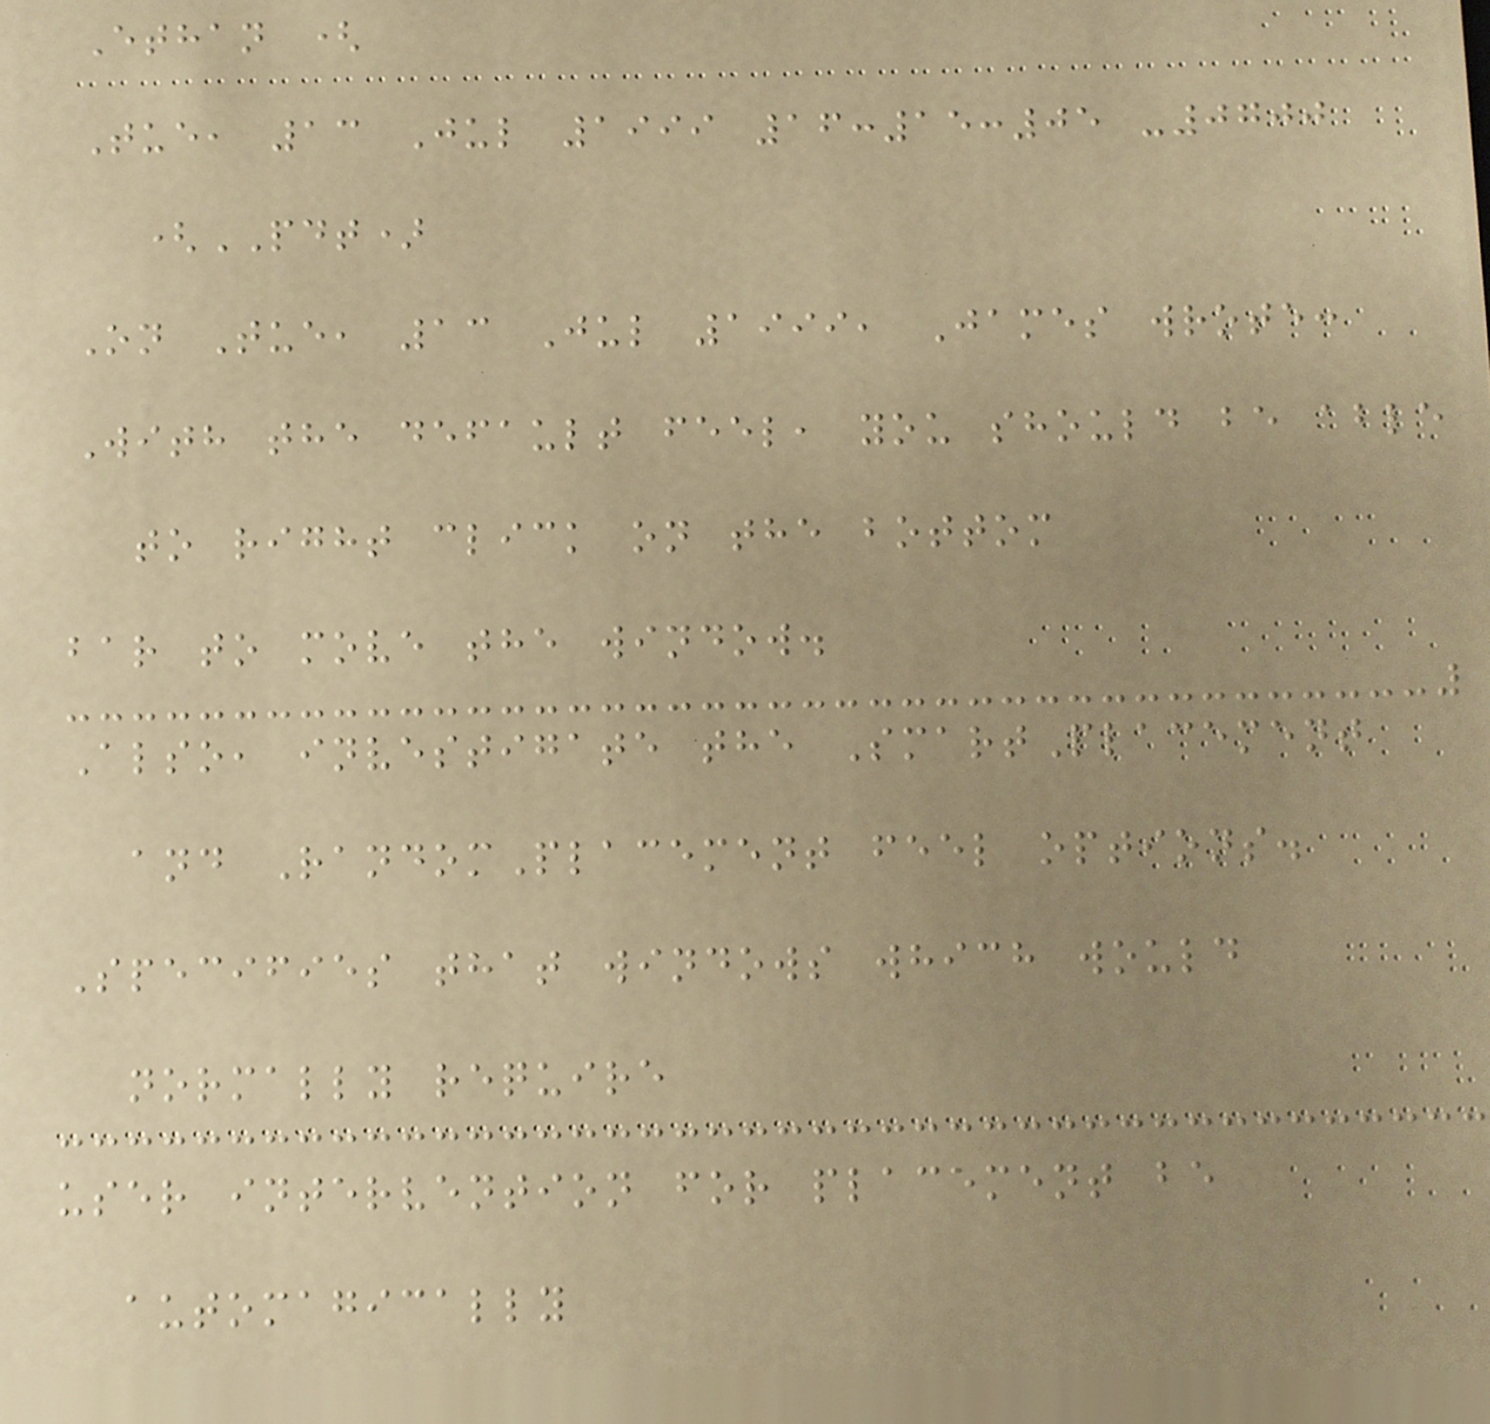Ethan (
Tue, 13 Jul 1999 16:15:05 -0700
(PDT)
On Tue, 13 Jul 1999, James wrote:
With the default feel, you should be able
to right click on the bottom
bar to move the window.
Also, investigate the SmartPlacement
and RandomPlacement feel options.
Specifies that windows which would
normally require
user intervention for placement be
automagically
